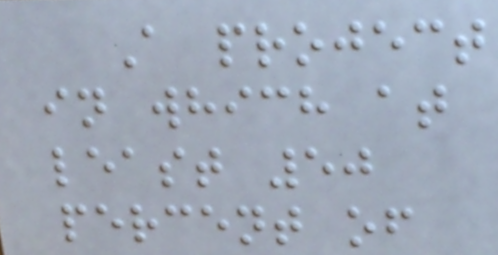A project
in which at
least 50
percent of
